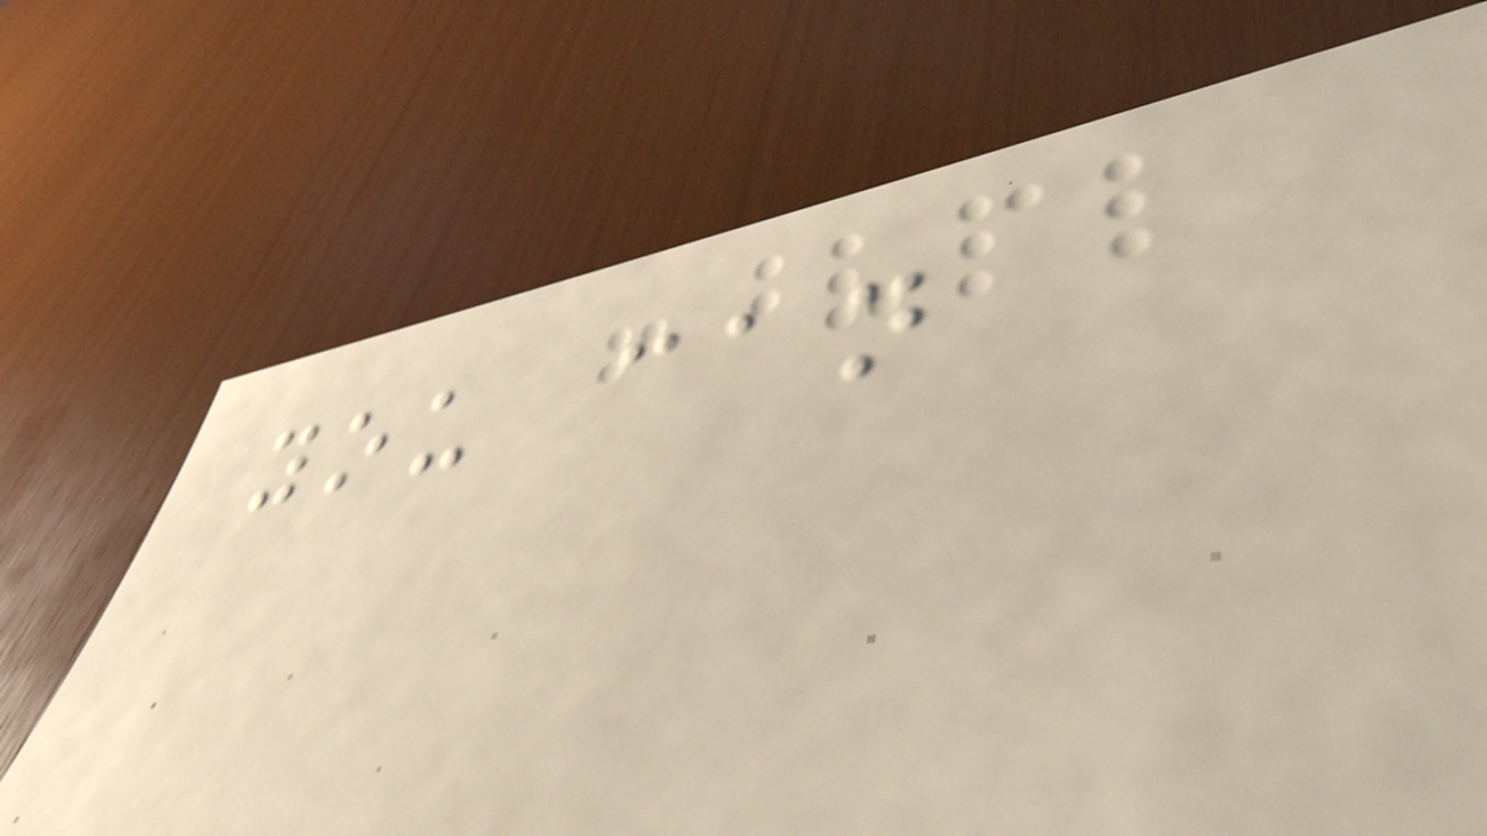you can
